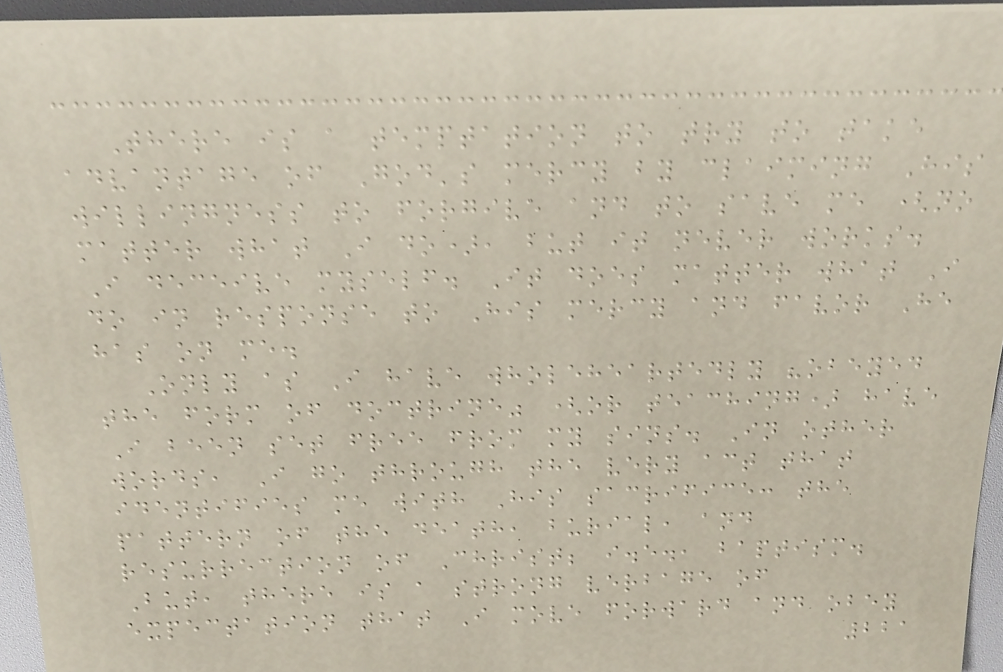There is a temptation to try to take
advantage of God's mercy by claiming His
willingness to forgive and to save me (no
matter what I do), but it never works.
I deceive myself. It does matter what I
do in response to His mercy and favor He
has on me.
Only as I have wholeheartedly "obeyed
the form of doctrine" (or teaching) have
I been set free from my sins. In other
words, I go through the very act that
identifies me with His sacrifice: the
pattern of the death, burial, and
resurrection of Christ; i.e., baptism.
But, there is a strong verbage of
expectation that I move forward and obey
221
